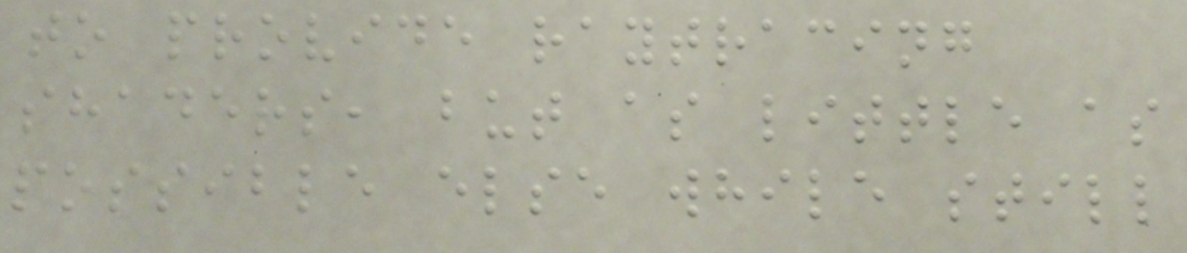to provide raytracing
shaders, but as little as
possible else while still
